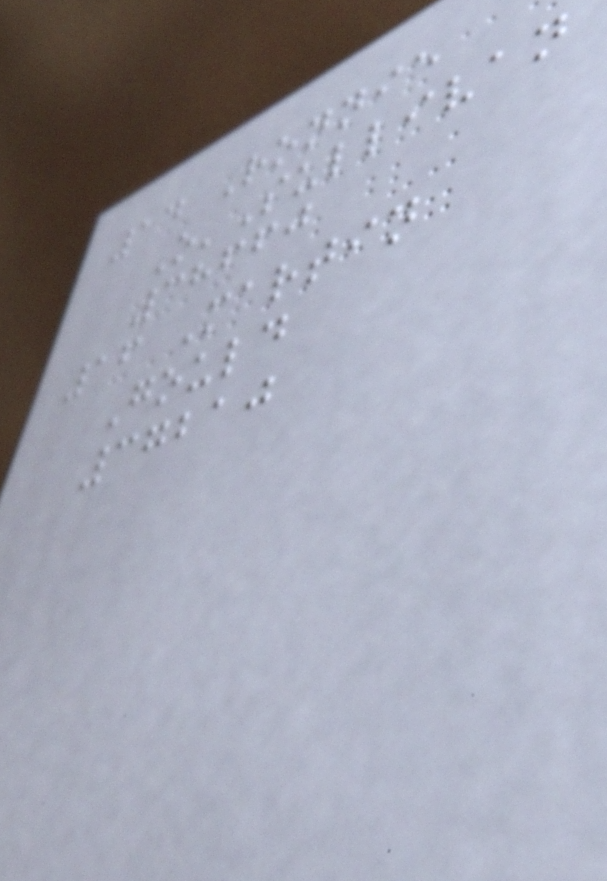14 Ronnie
O'Sullivan
38660
16 Martin
Gould
37210
